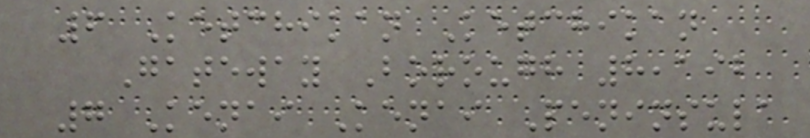6 Ketchikan Ketchikan
Gateway Borough 8,192
7 Kenai Kenai Peninsula
